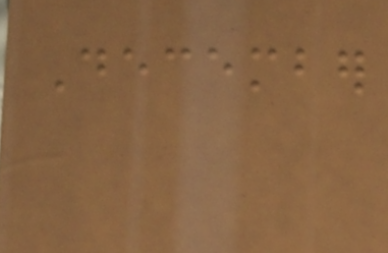December
